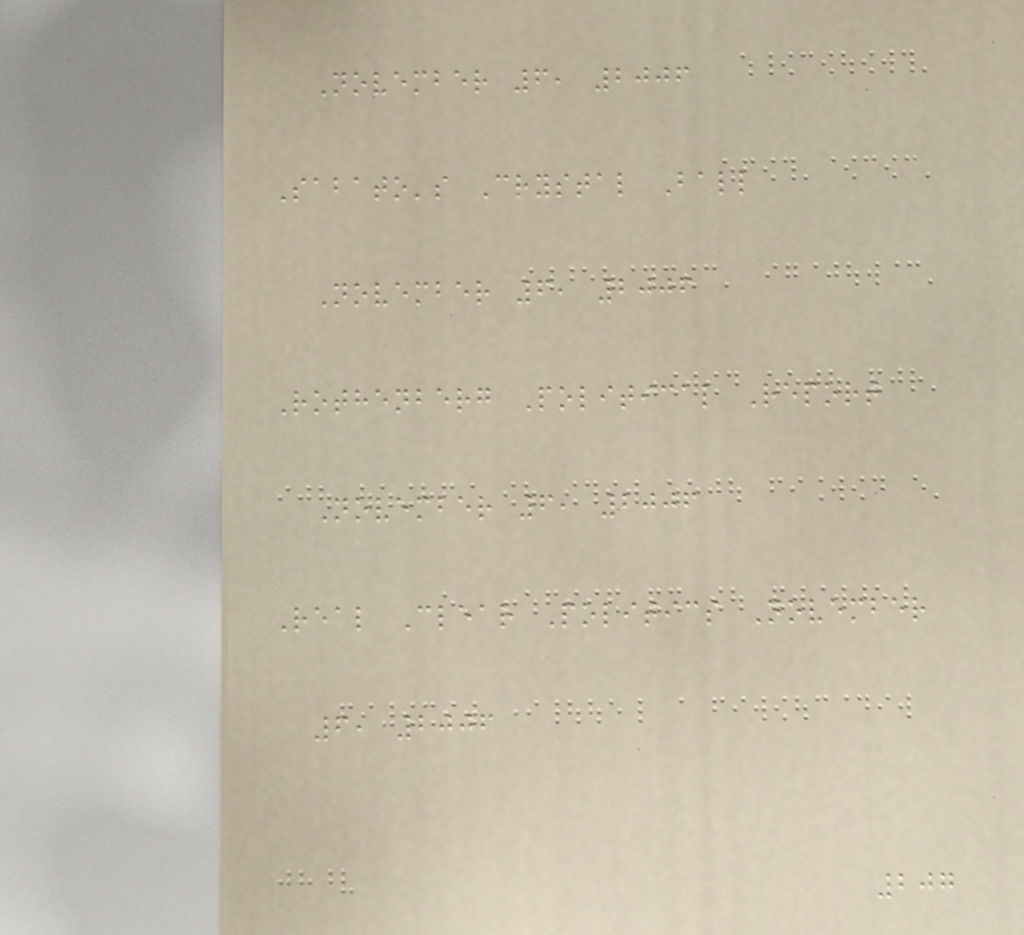November 6, 2006
Sabato's Crystal Ball
November 6, 2006
Rothenberg Political Report
November 6, 2006
Real Clear Politics November
6, 2006
207
